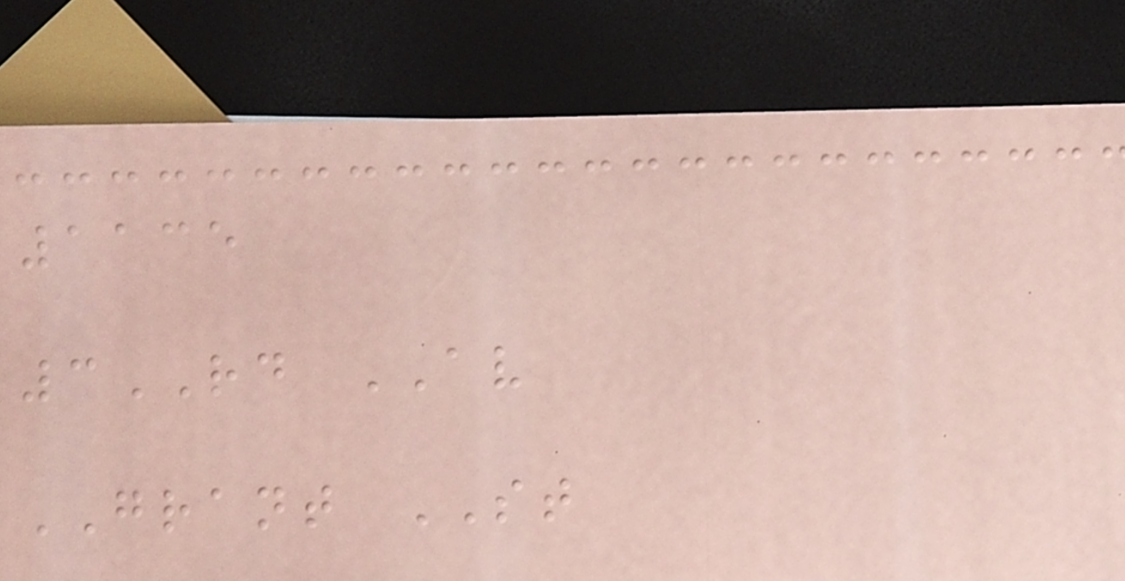1135
3RD AV
GRANT ST
